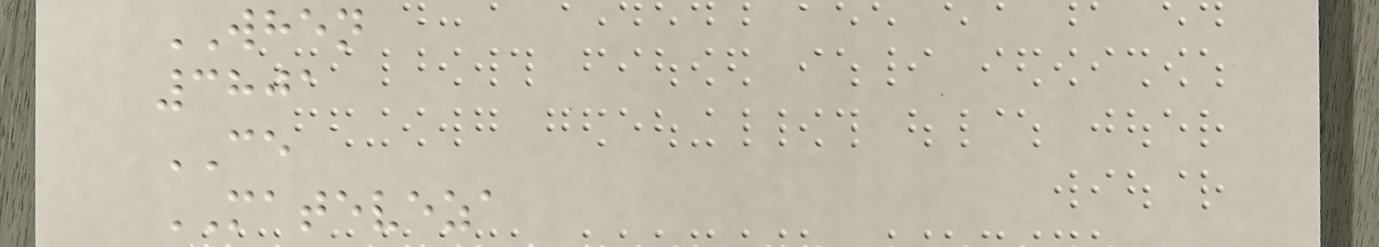WHEN
3801
CE
MATEVEZA
